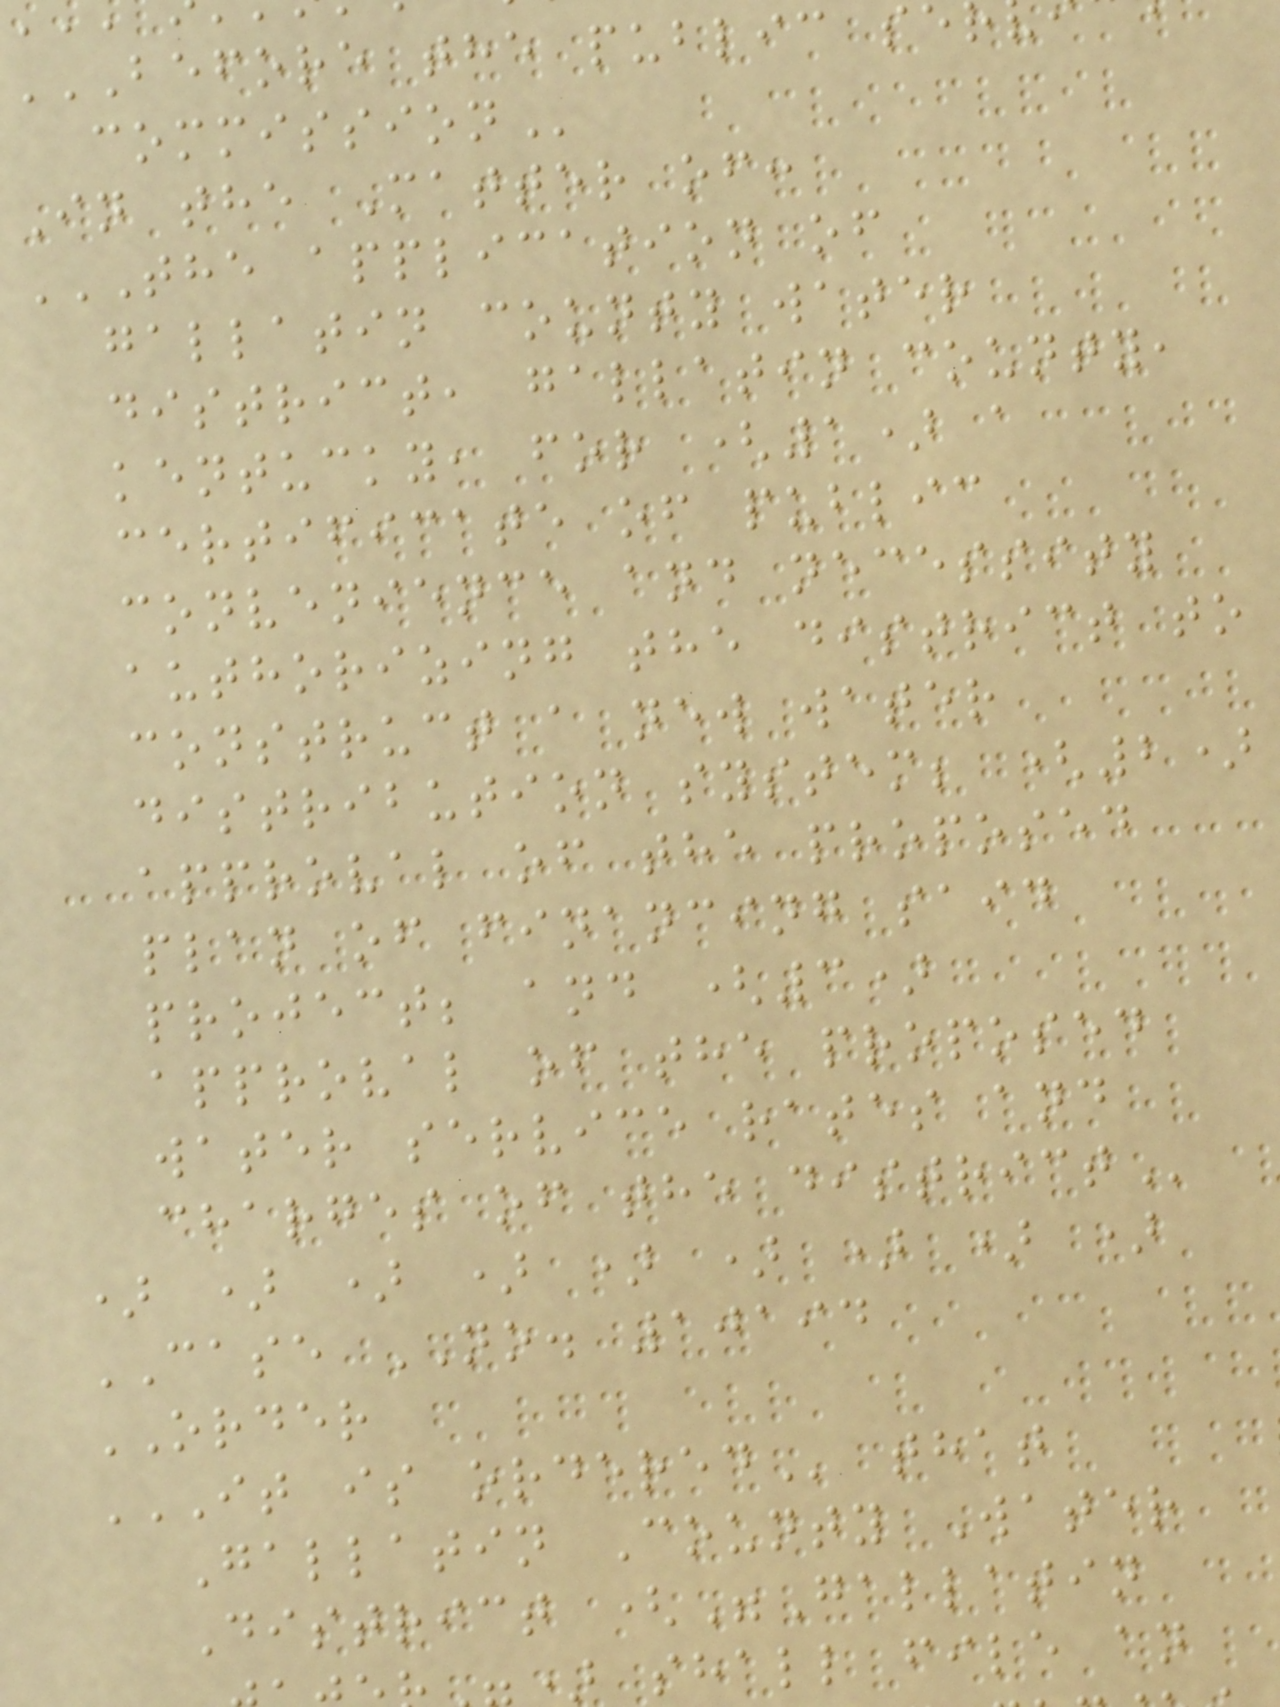In the Matter of:
THE APPLICATION OF
gallatin county water
district, gallatin county,
kentucky, for (1) a
certificate of public
convenience and necessity
authorizing the district to
construct a new water
distribution system; (2)
approval of the proposed
plan of financing said
project; and (3)
approval of the proposed
water service rates and
charges of the
) ) ) ) ) ) ) ) )
CASE NO. 10194
ORDER
IT IS ORDERED that
Gallatin County Water
District ("Gallatin
) shall file an
